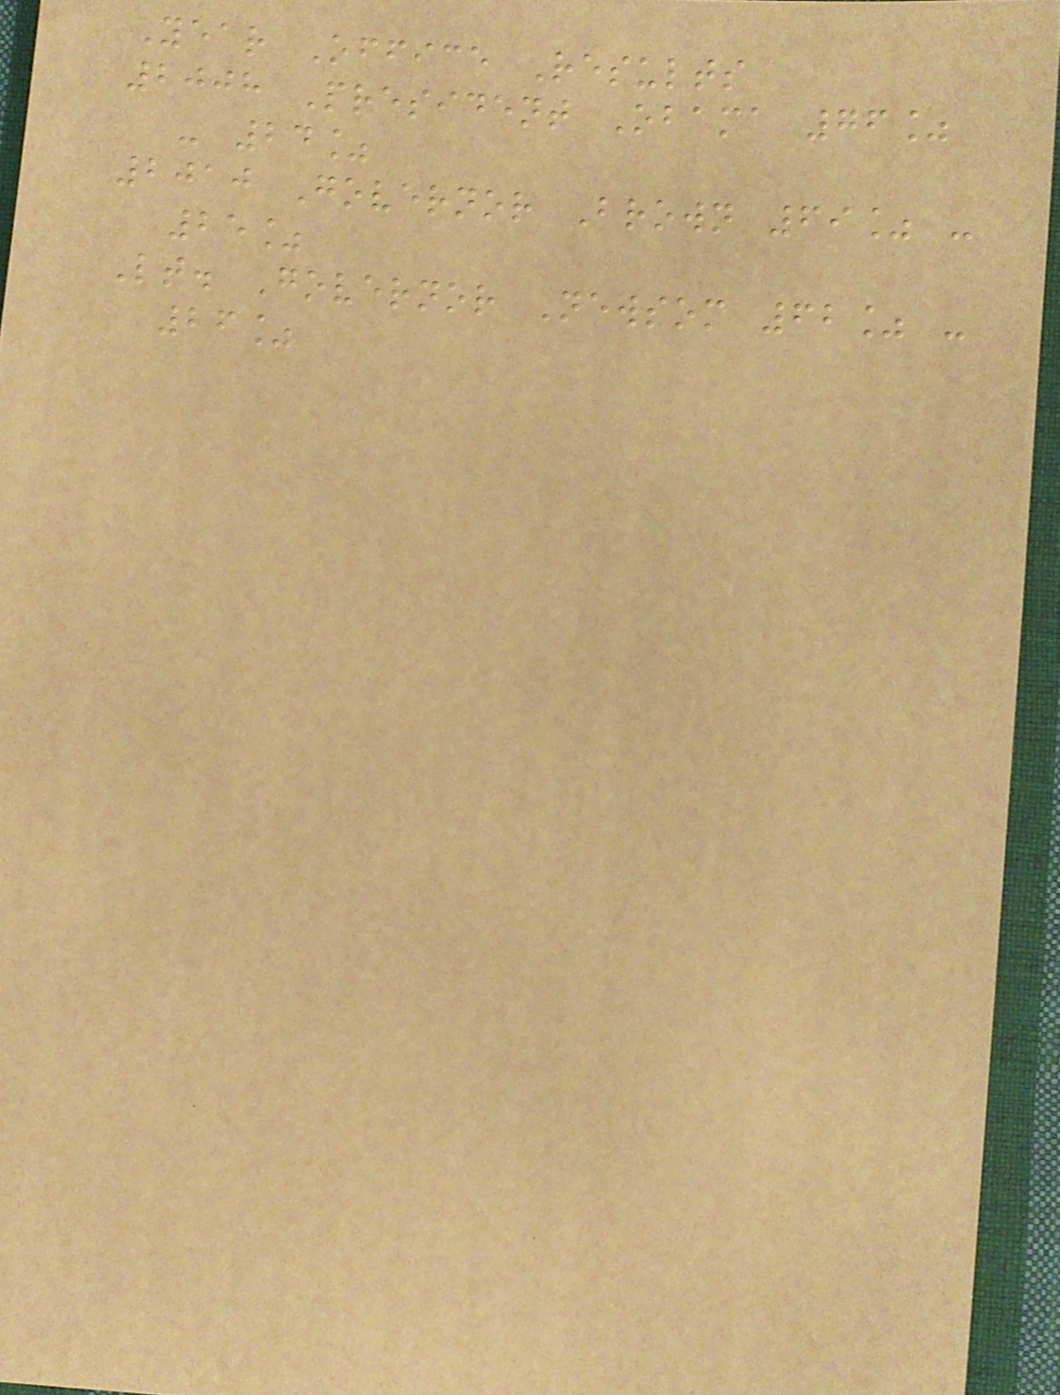Year Office Results
2008 President Obama 76%
- 24%
2010 Governor Brown 69% -
25%
Lt. Governor Newsom 62% -
26%
